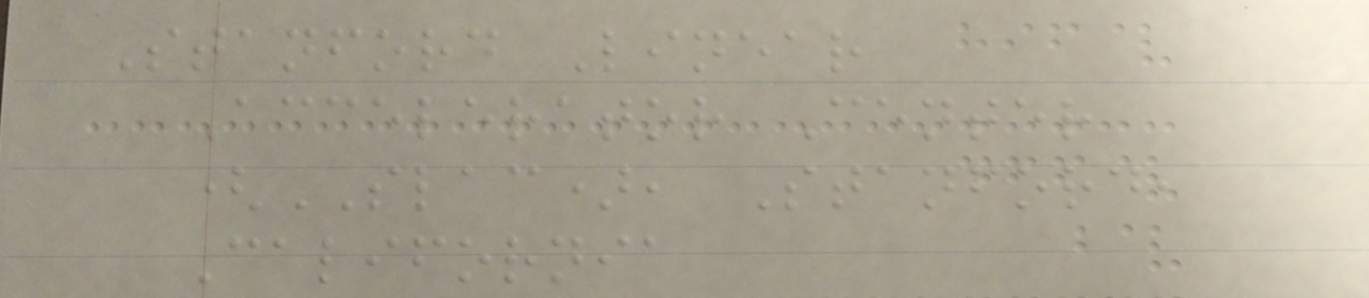Stanford Linear
Accelerator Center
(SLAC), Stanford,
California
